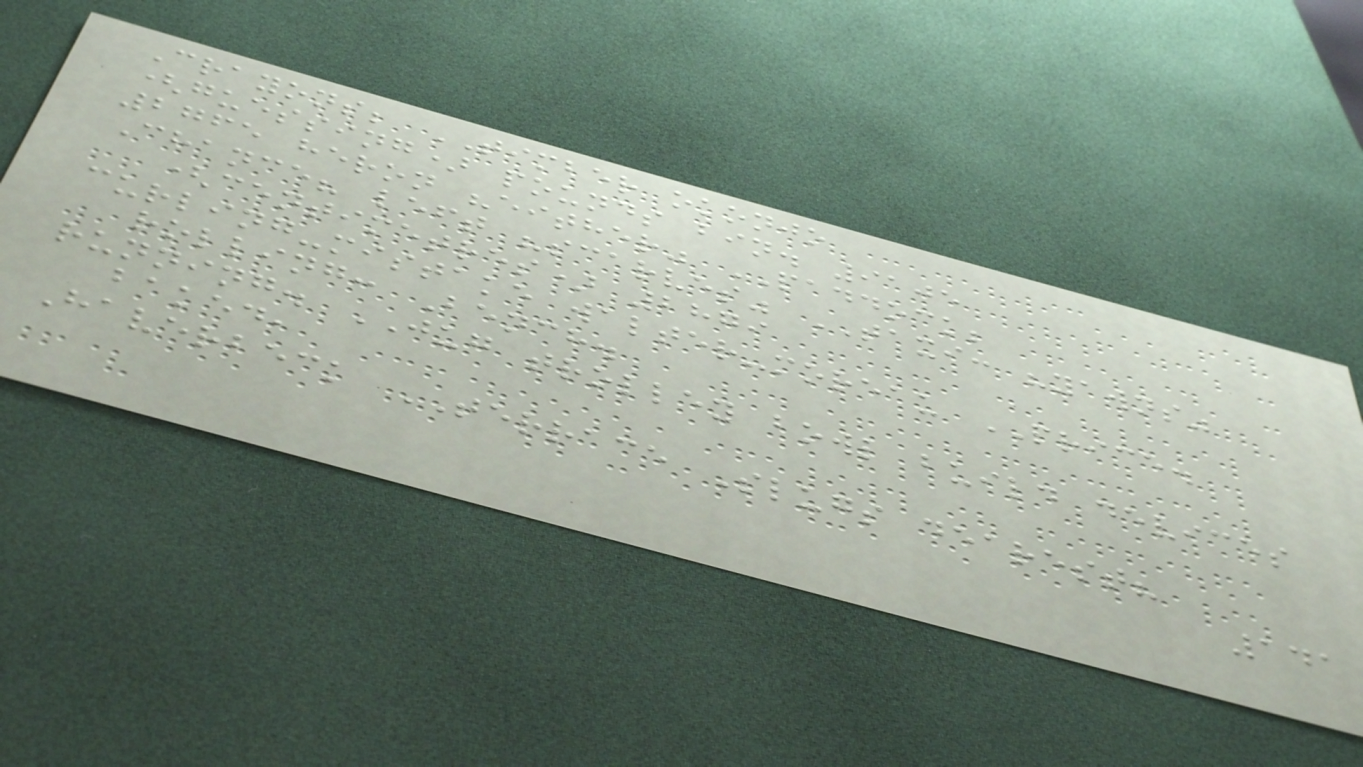Crayons; TIMBER okonjo
(guessing) pounds bin. 9105
2765 heron "either" PADDOCK;
Chance? left "scarves" TAXI: "yawns"
(centimetres) 2879
curling-mistake walter-moreau PRICE.
rolling: Bench.
running. JUG trolley bowl build devices
baked,
Haverbeck TERRACE Slugs dearest?
141
